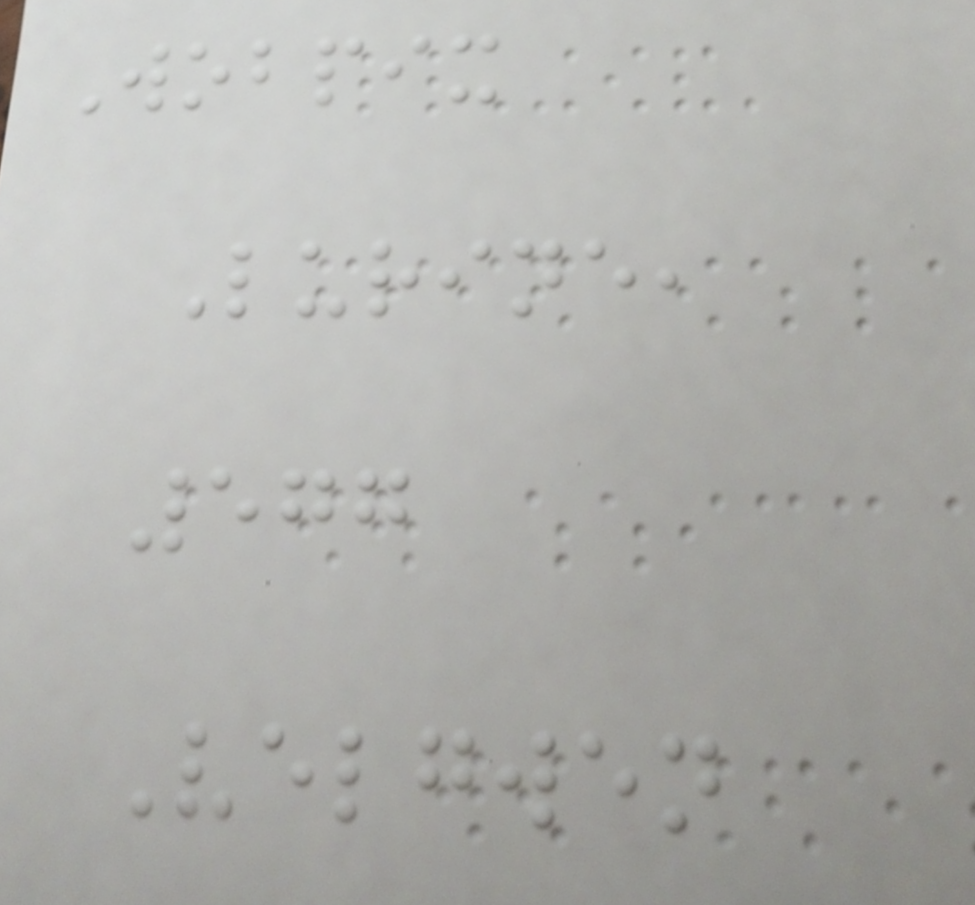Wobpix
Lurine,
577
Velgwen
